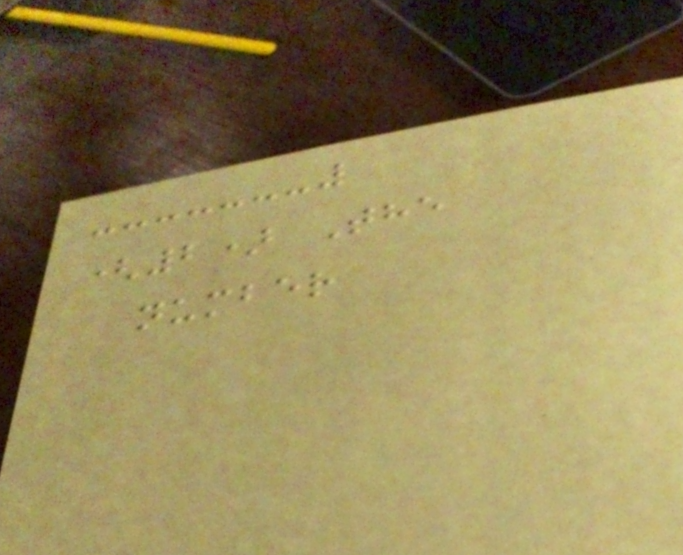(2) The
number
